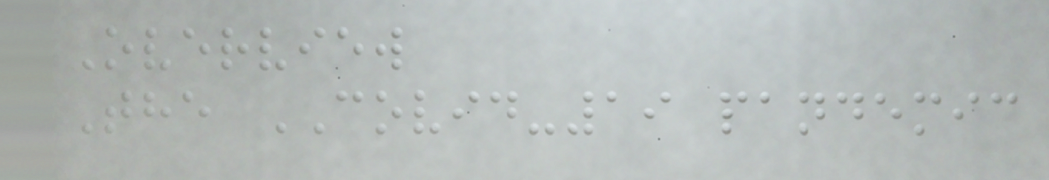Overview
The COVID-19 pandemic
